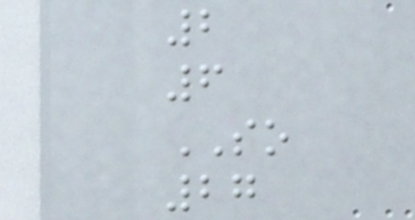2
6
SO
27
